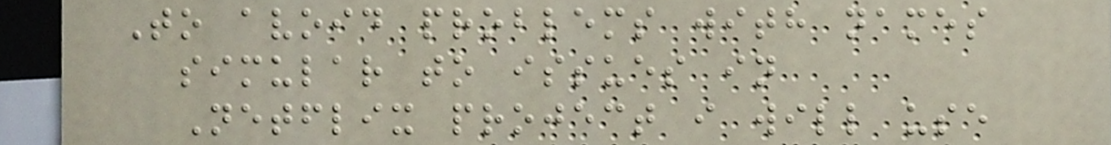To avoid problems with names
simular to issues in
Netflix project i will use
